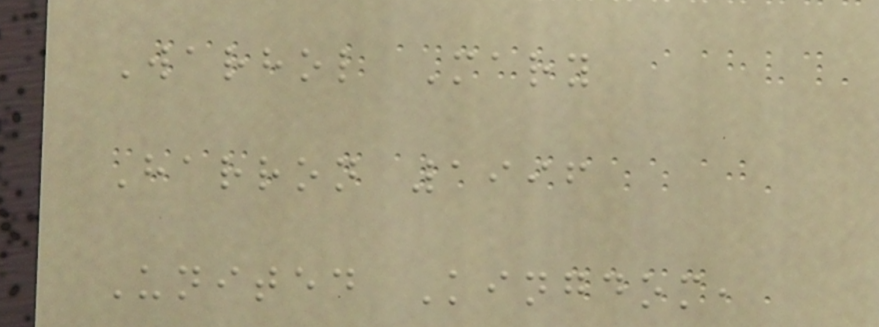Warhol Mary
Harron 1996
United Kingdom,
